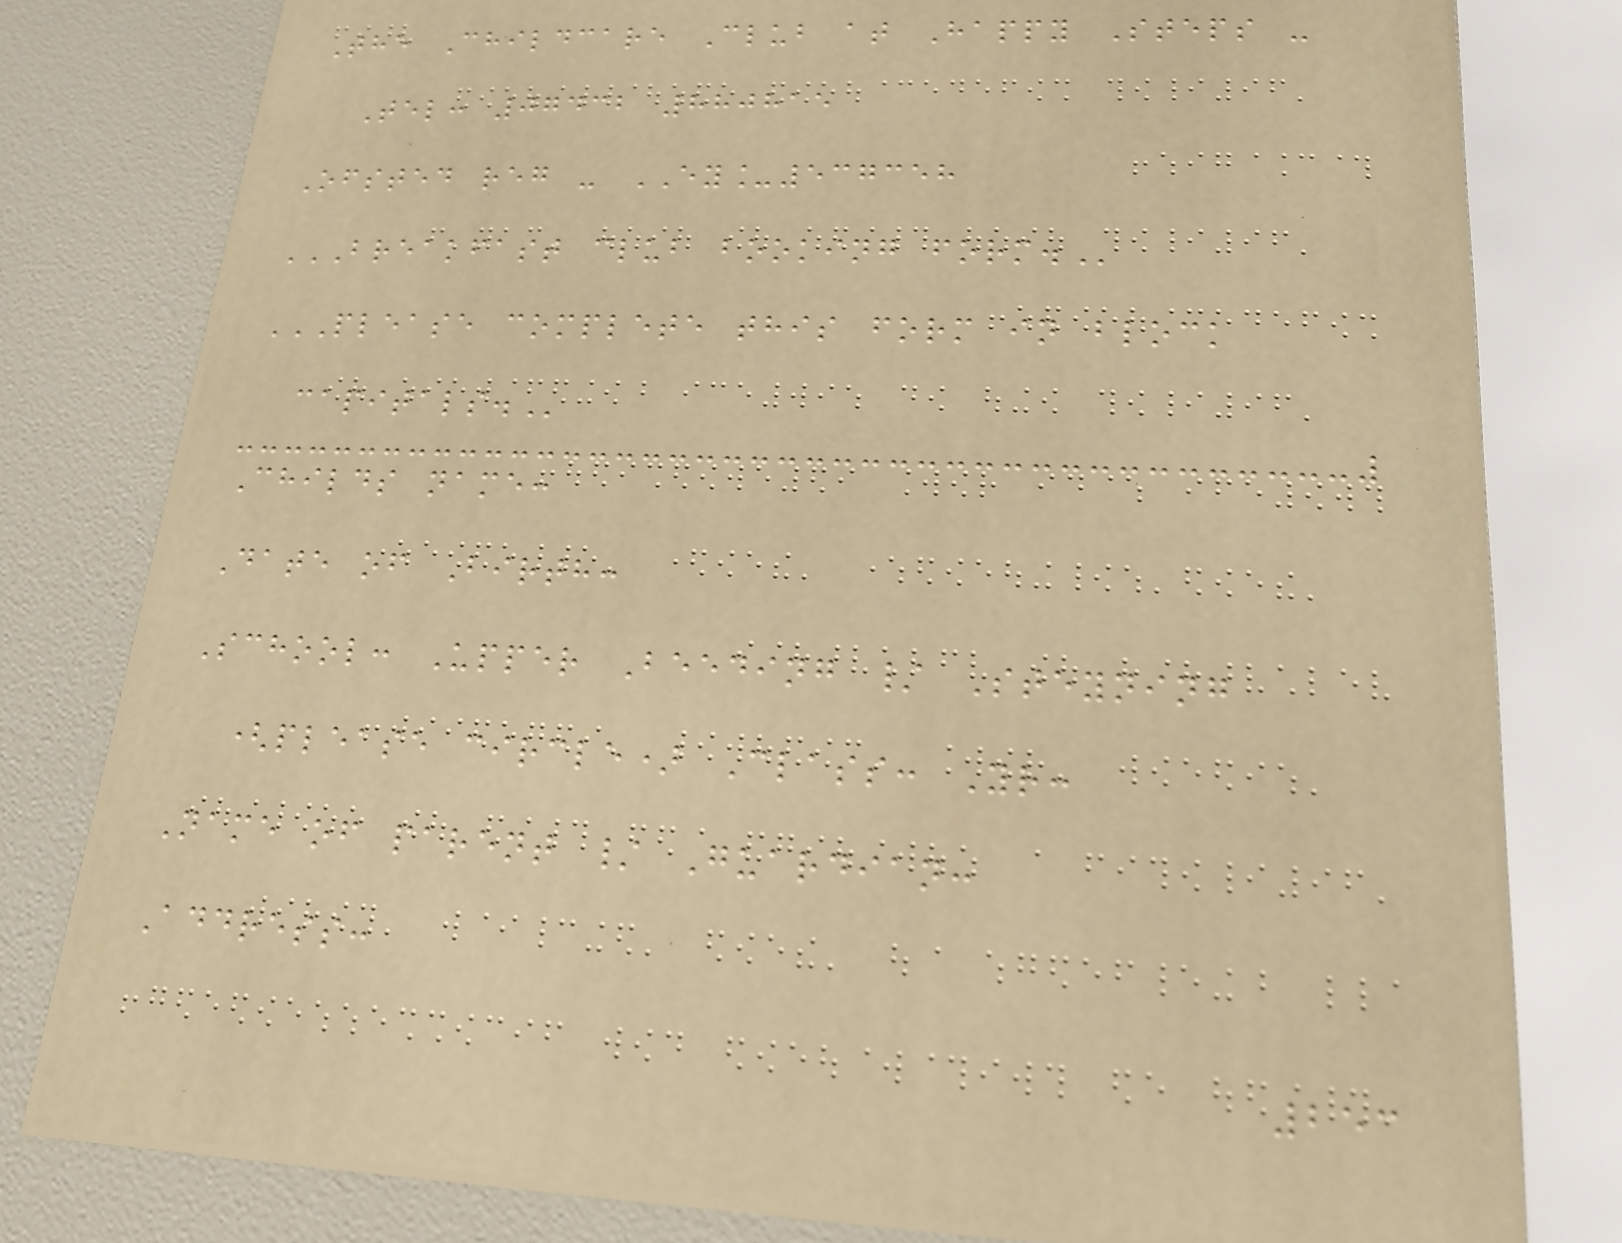The Childcare Club at Happy Steps -
Tel: 07432 880815
Ofsted reg - EY_537358
BREAKFAST CLUB BOOKING FORM.
PLEASE COMPLETE THIS FORM IN BLOCK
CAPITALS.
Childs name:
Date of Birth:
School: Upper Beeding / Steyning
(please circle) Class: Yr:
Name of parent / Guardian:
Address:
253
